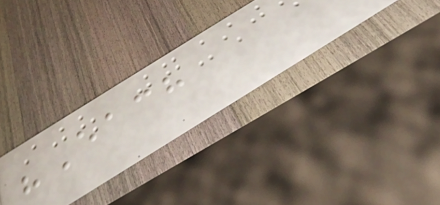"Each
